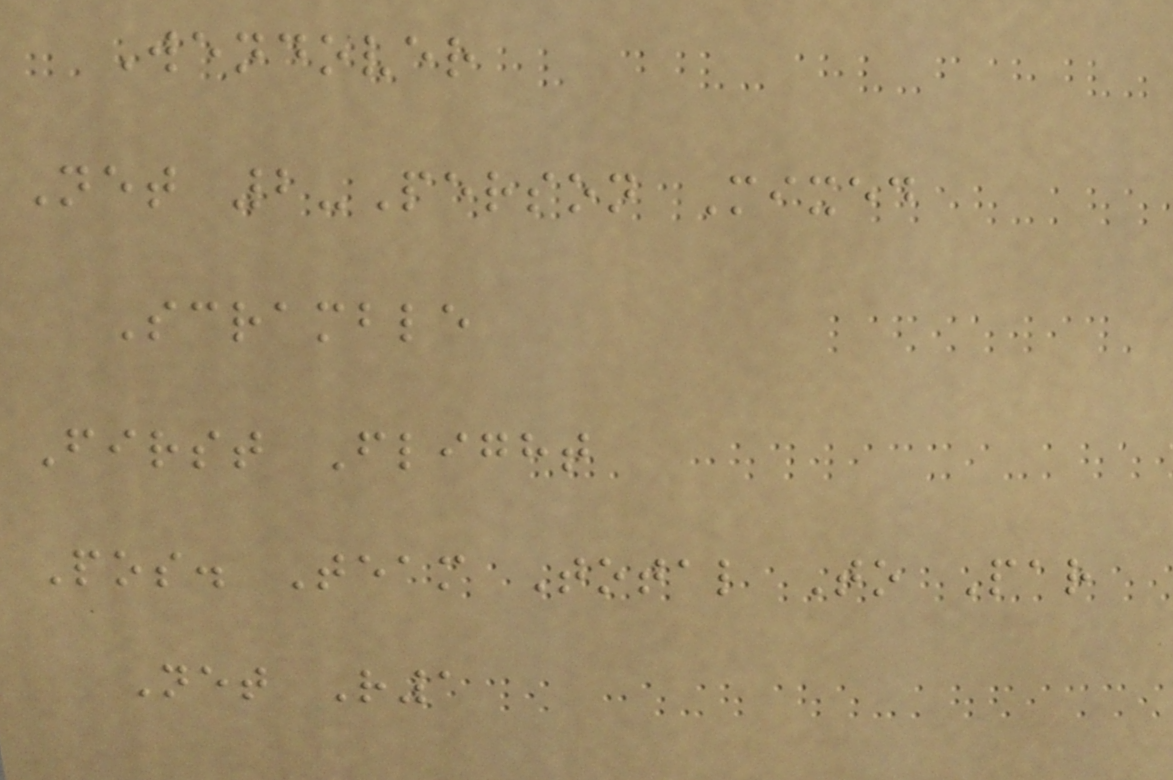Wendover
Net 2-Person Mixed
Scramble
First Flight
Pos. Team Total To Par
Net R1
